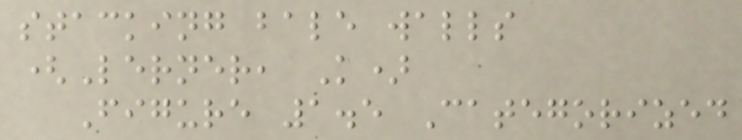stacking bale walls
(Lerner, K)
Figure 1.5 Categorized
